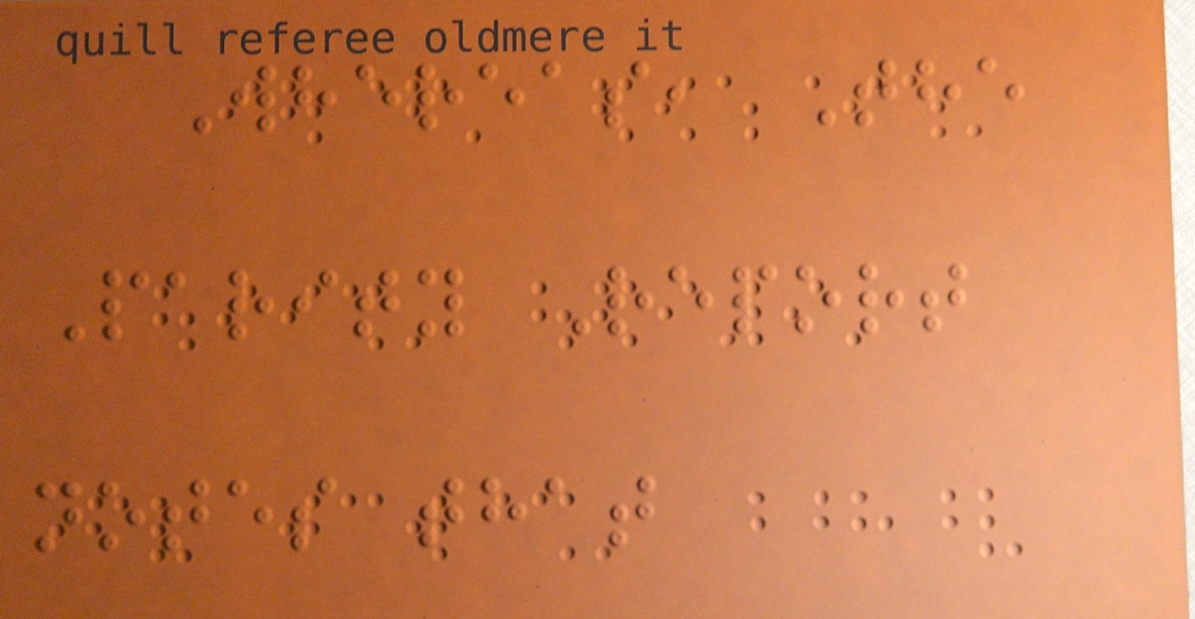Whereas, The
Parity Report
notes that
